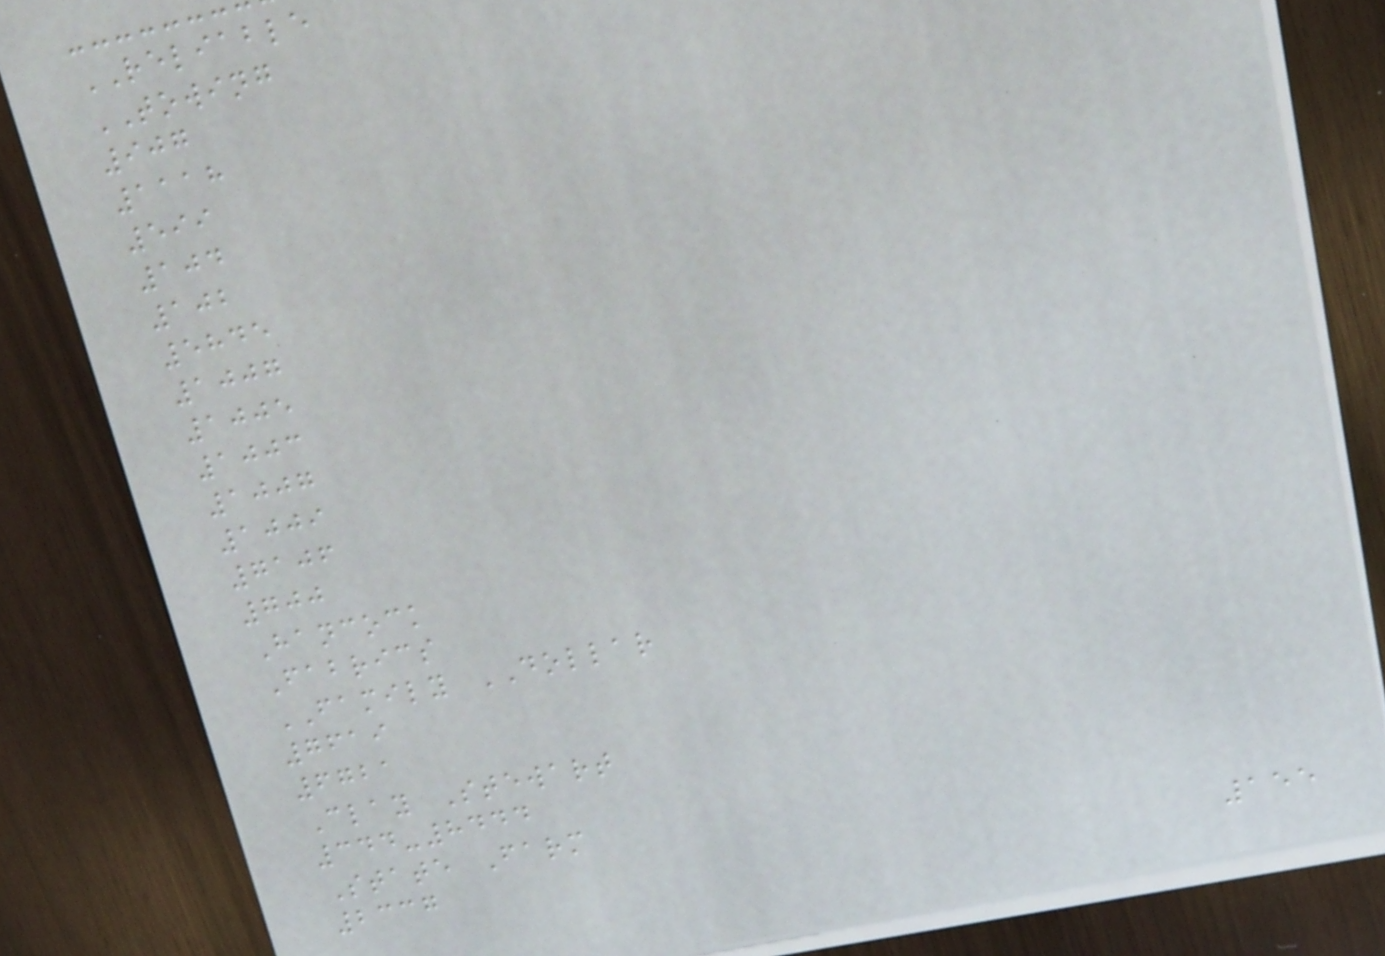RELIABLE
TOWING
907
1118
599
104
102
5845
1007
1005
1003
1007
1009
7106
700
Hancock
Fabrics
FAMILY DOLLAR
7619
6721
Clay Stewart
344-8444
State Farm
2337
155
